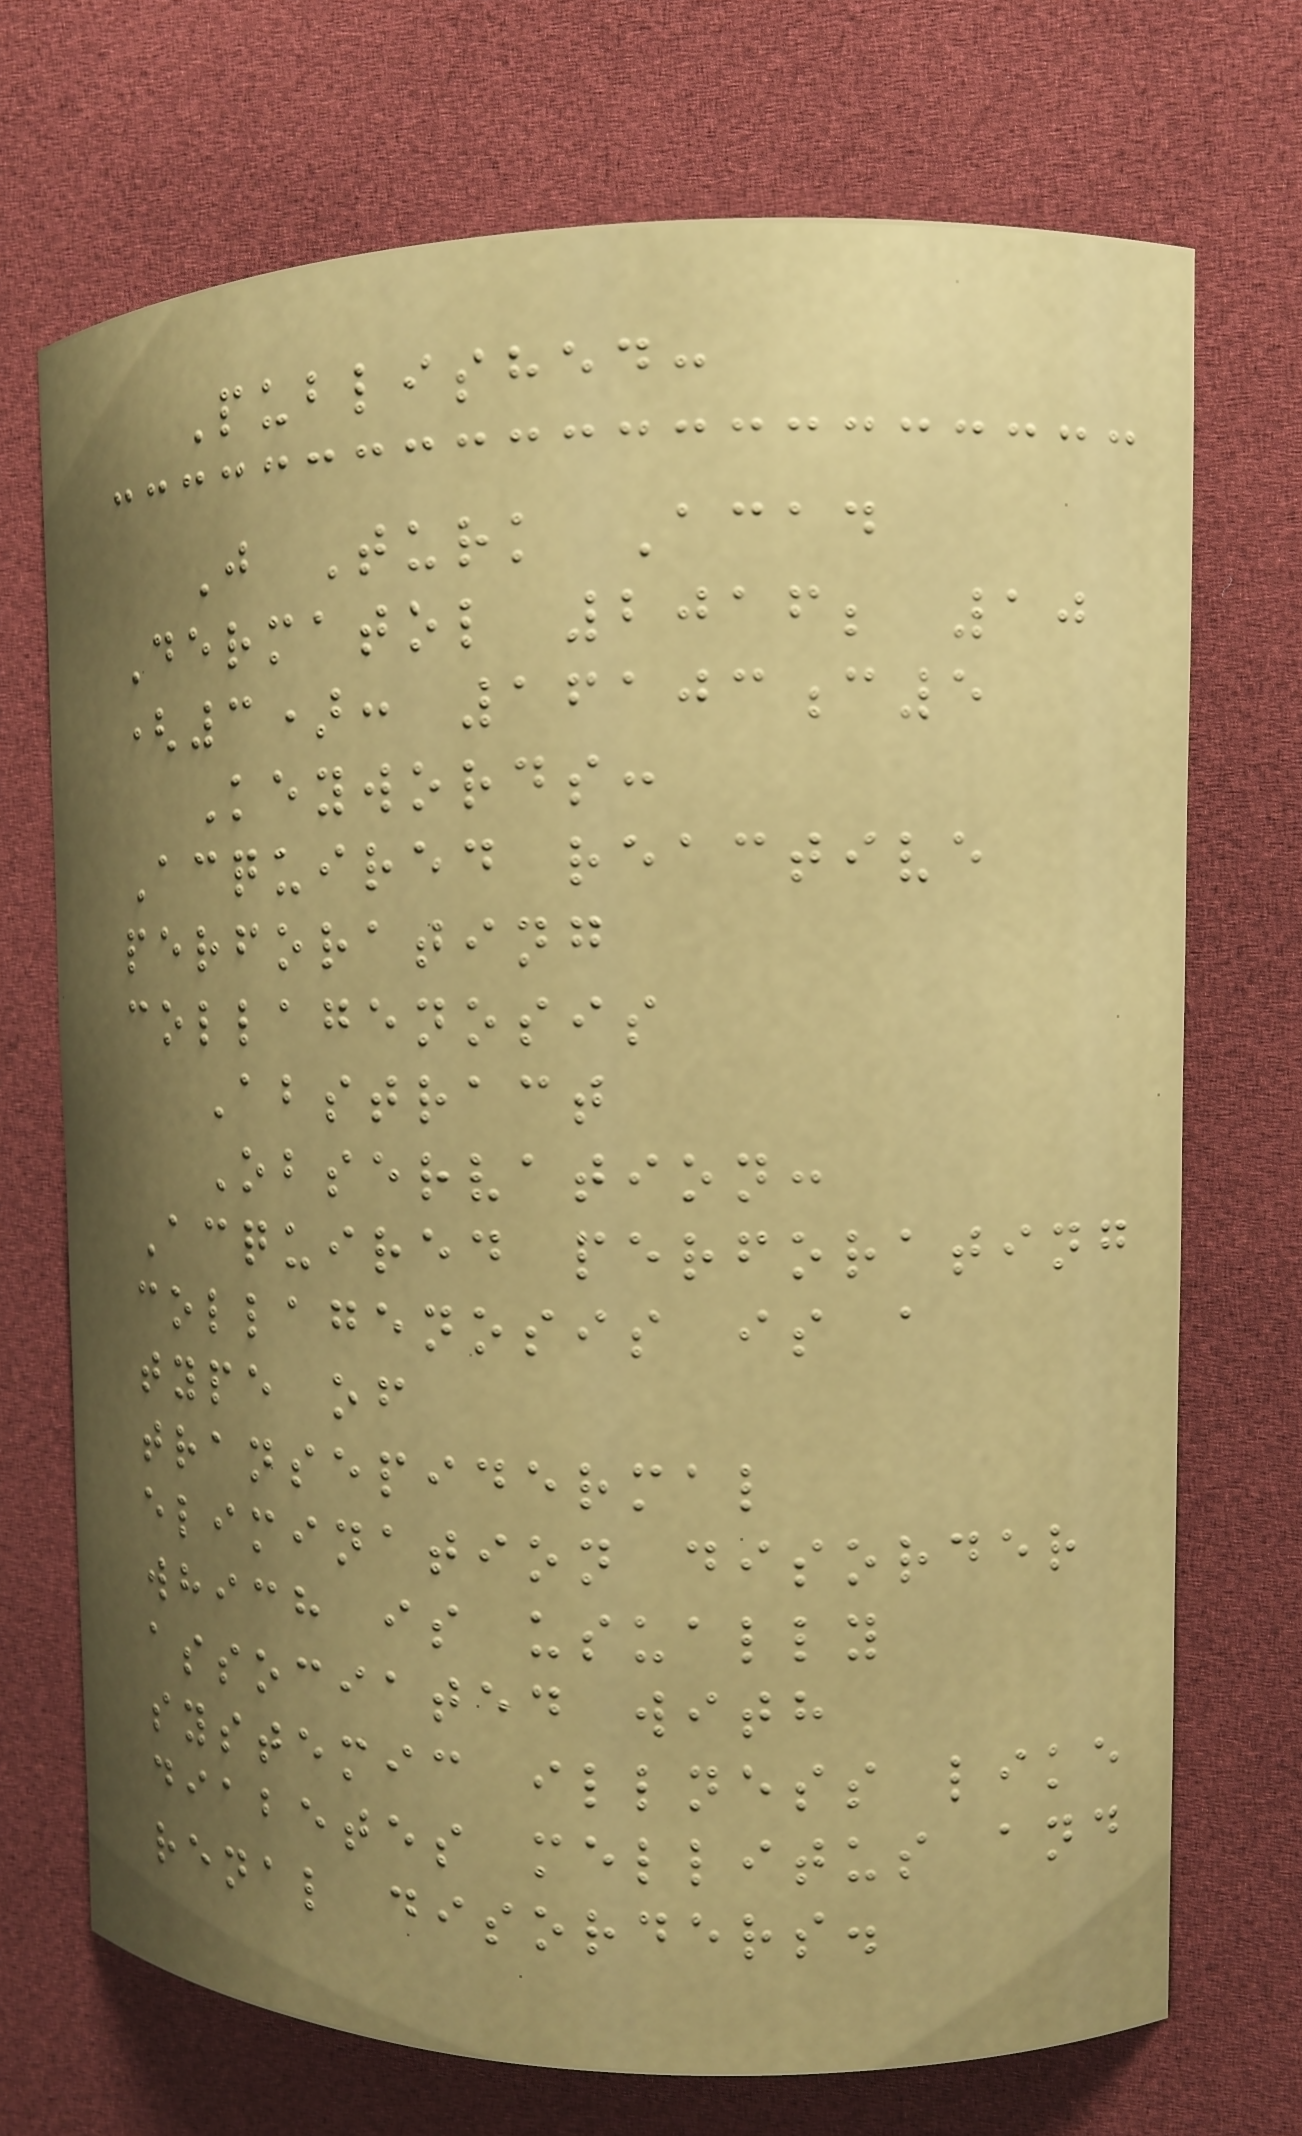Published:
J Turk Acad
Dermatol 2016; 10
(3): 16103c5
Keywords:
Acquired reactive
perforating
collagenosis
Abstract
Observation:
Acquired perforating
collagenosis is a
type of
transepidermal
elimination disorder
which is usually
associated with
systemic illness like
diabetes mellitus and
renal disorders.
